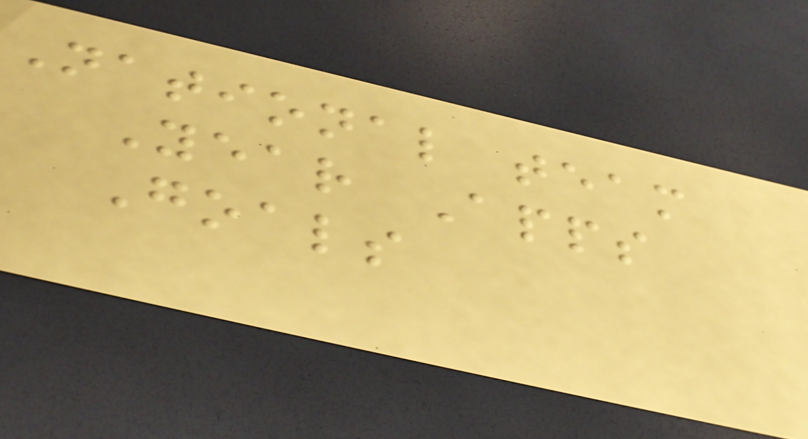National team
Year Apps
Goals
